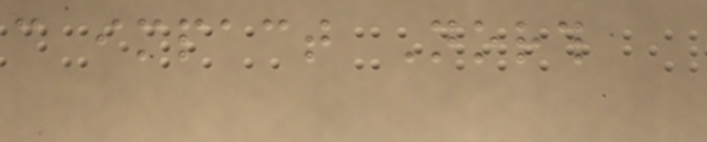can impact North
